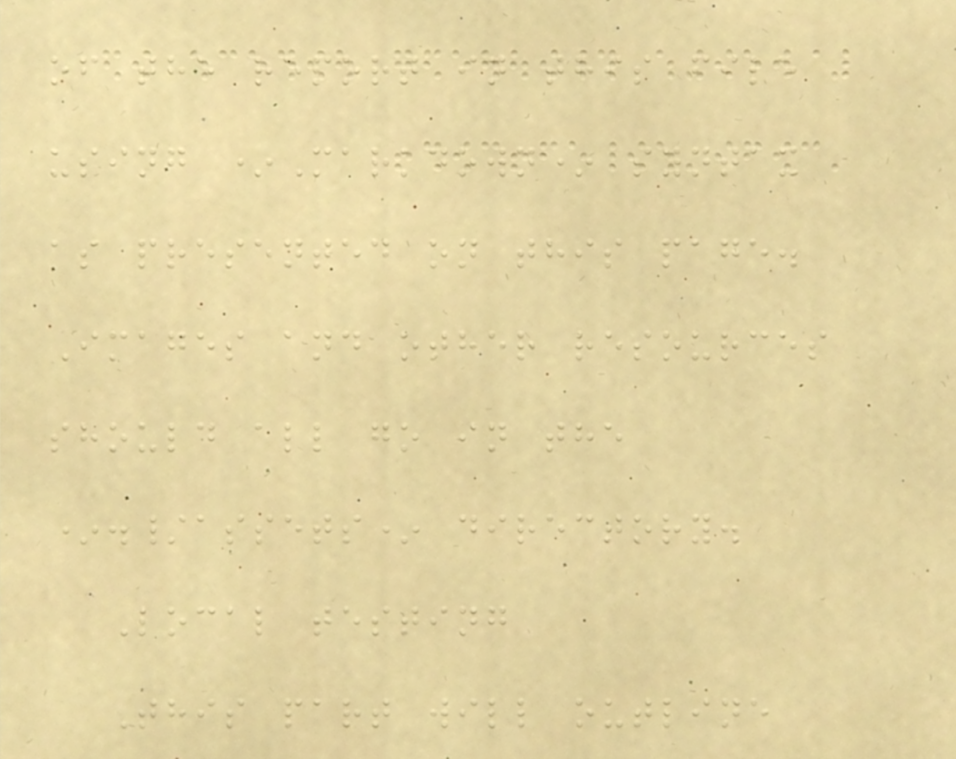of the report in this file
using *Markdown* syntax
as presented on this page.
Images and other resources
should all go in the
*./assets* directory.
Local testing
This part will outline
